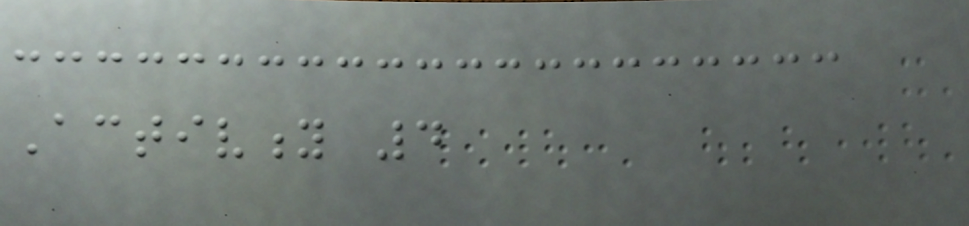Activity 4
